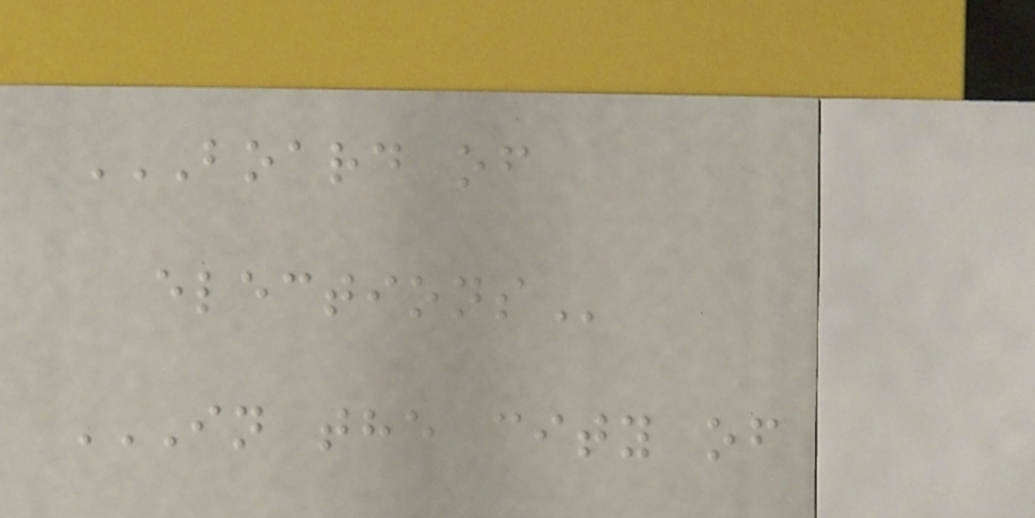BOARD OF
ELECTIONS
IN THE CITY OF
